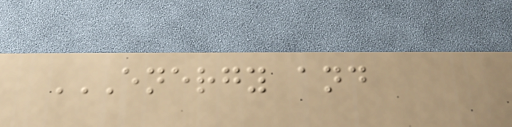ENERGY AND
